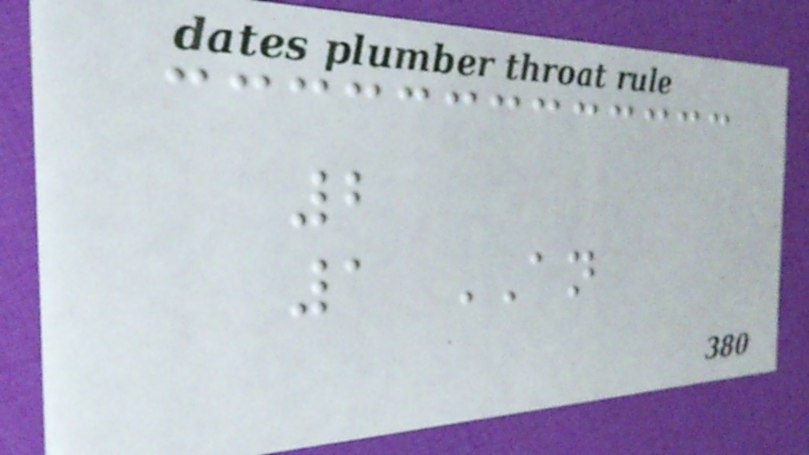2
1 AN
